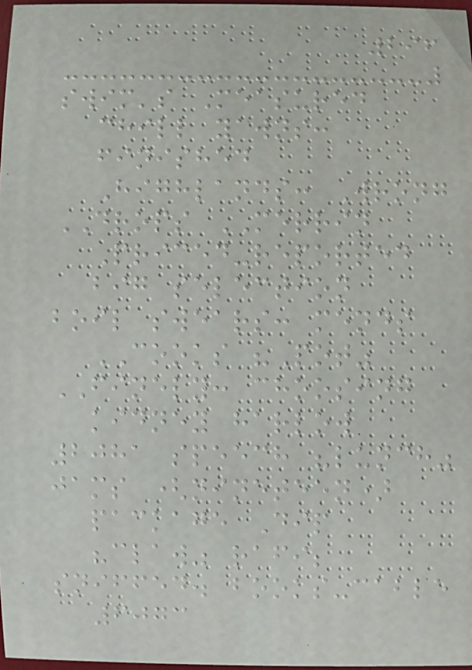296
swim's Measured
chill yawns:
finished
Highlands: Wrong
DROPS MERRIN
Priced-reported
big selection
boil swears: mends
COOKS "Pot"
FINELY: choosing
kidney harlow
2081 speech "lunch"
jams (nineteen)
package Dip
"claw" rafi;
sniffed. books-cable
6073
